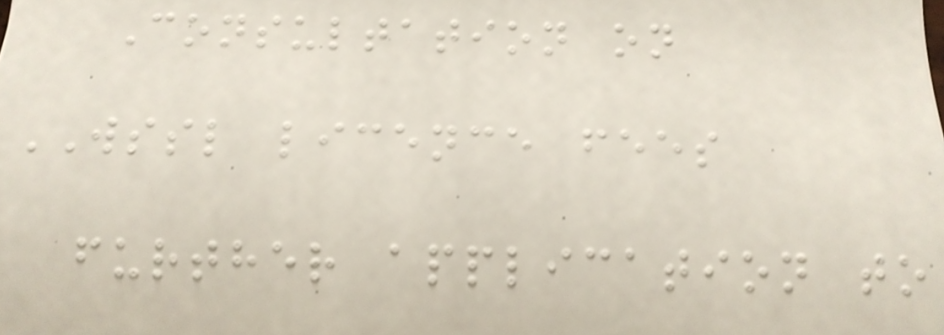Consultation on
WSSL licence fees
further application to
